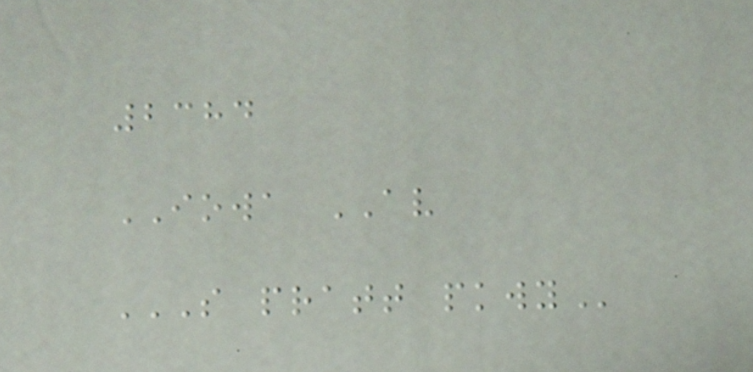2384
IOWA AV
S PRATT PKWY
